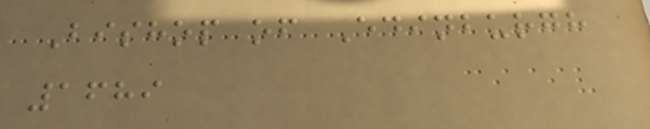Bishop of Edinburgh
1689
